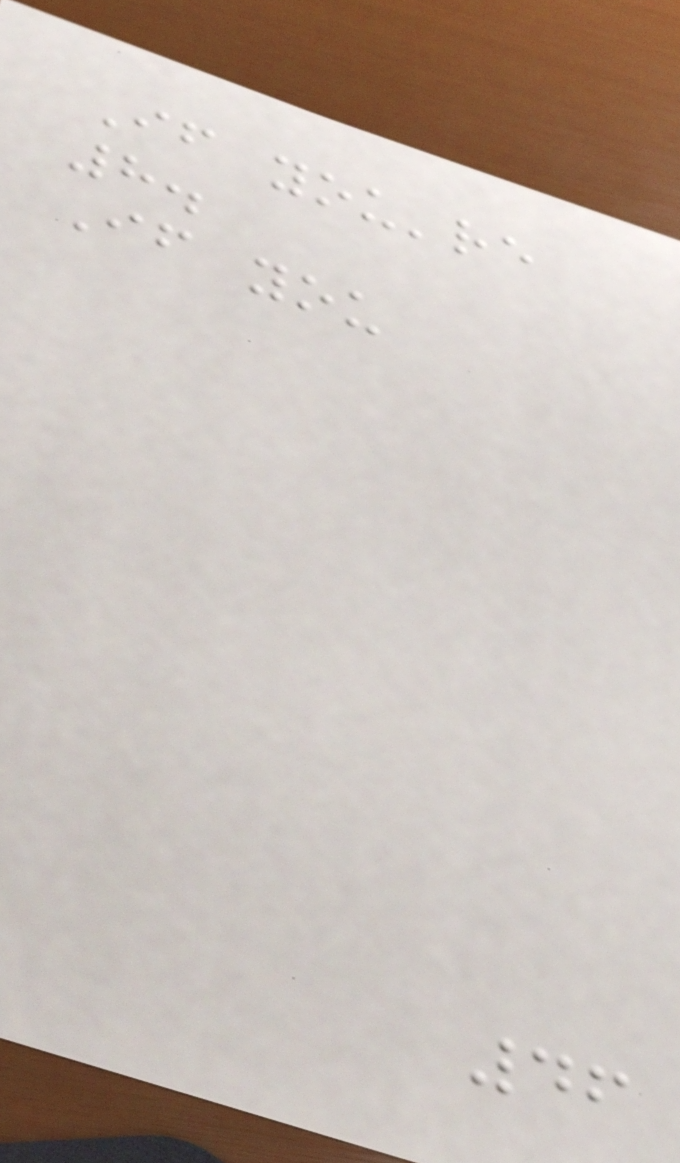If you're
8.
If you
46
